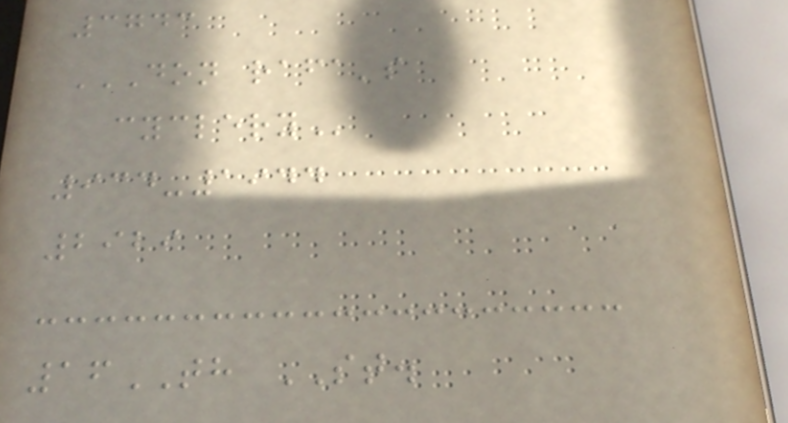3743
DON RAFA'S
CYCLERY
934-1944
2929
16TH ST.
